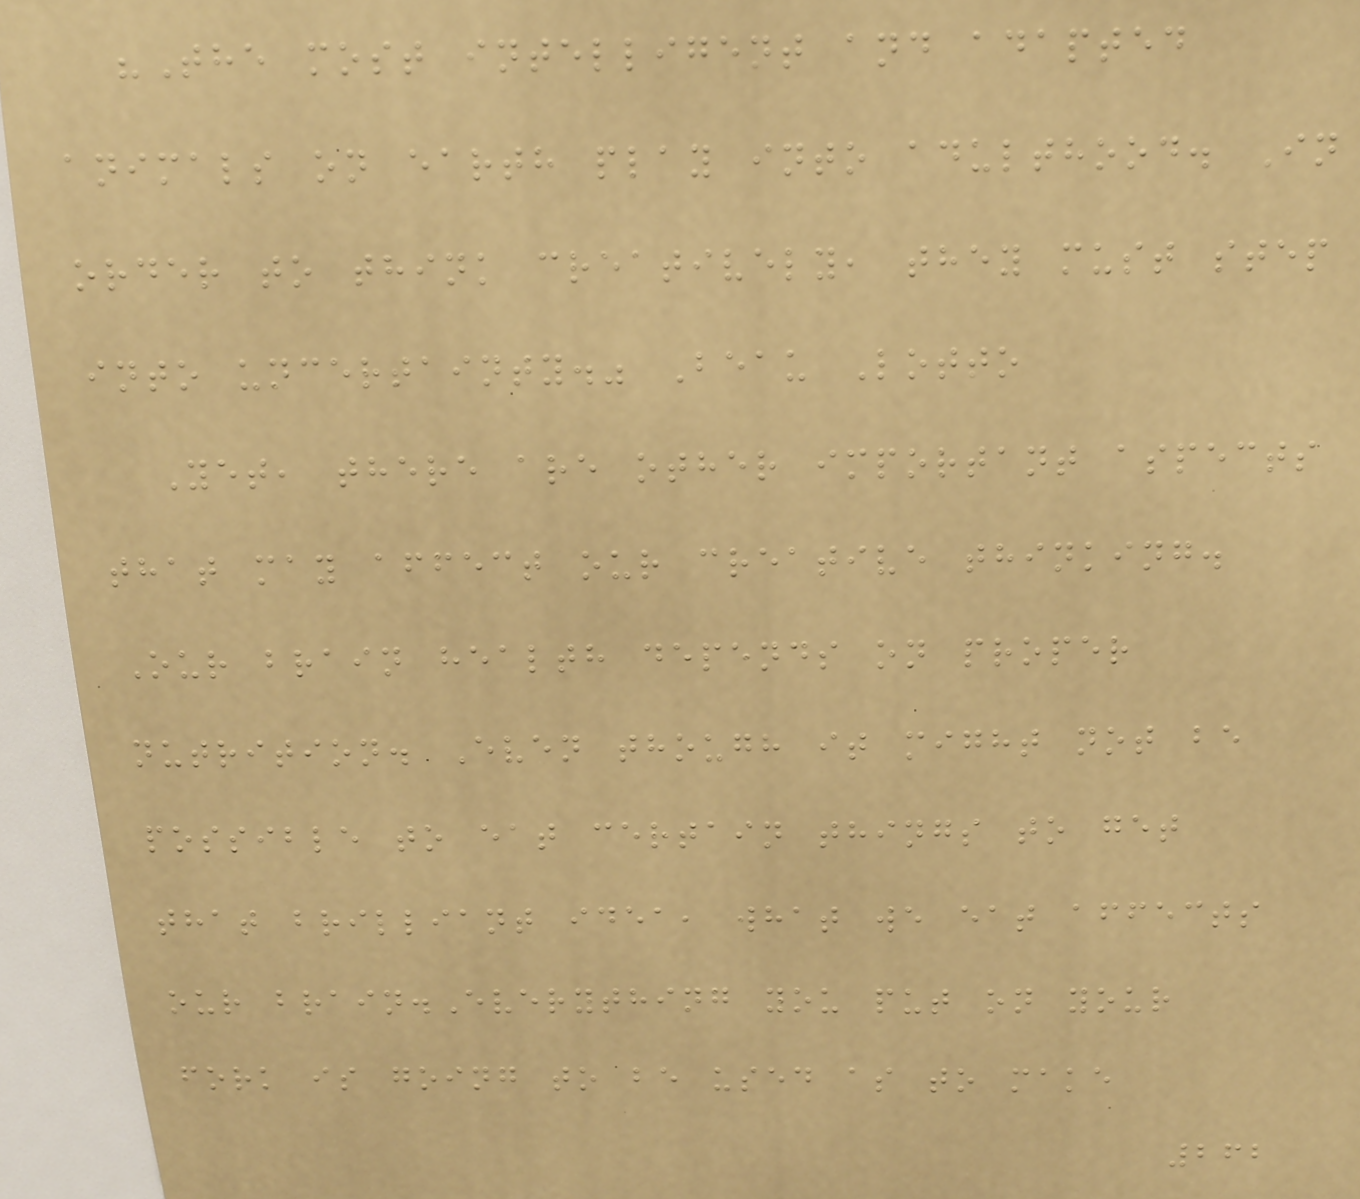"The most intelligent and adapted
animals on earth play into adulthood. In
order to think creatively, they must step
into uncertainty." Beau Lotto
Yet, there are other important aspects
that may affect our creative thinking.
Our brain health depends on proper
nutrition. Even though it might not be
possible to eat certain things to get
that brilliant idea, what we eat affects
our brain.Everything you put on your
fork is going to be used as to make
262
